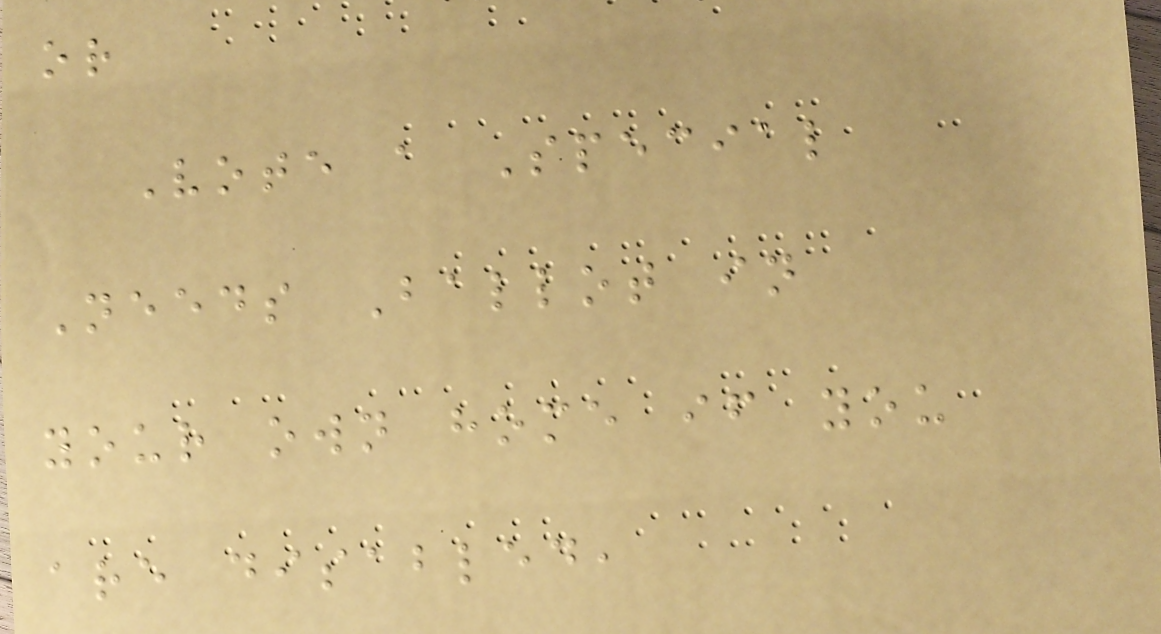or
Vote a Special
Needs Ballot in
your own home if you
are disabled,
